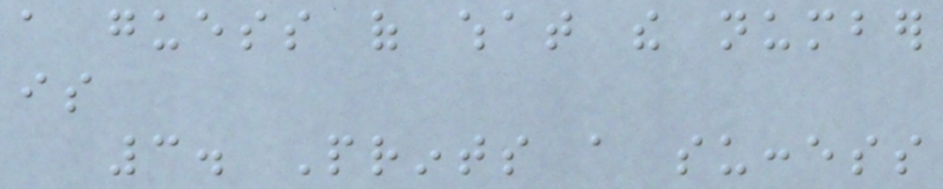a guess of what the number
is
3. Prints a success
